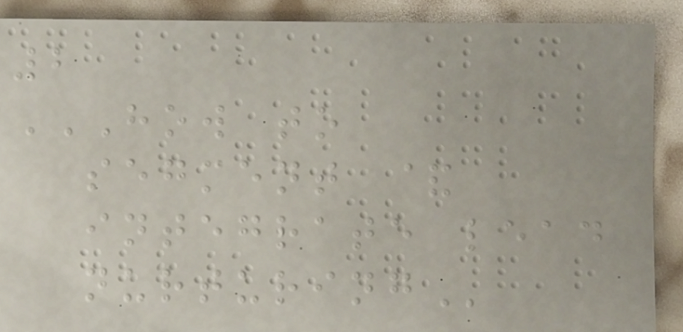2
HOW TO
SEGMENT &
INTEGRATE LEAD
NURTURING
